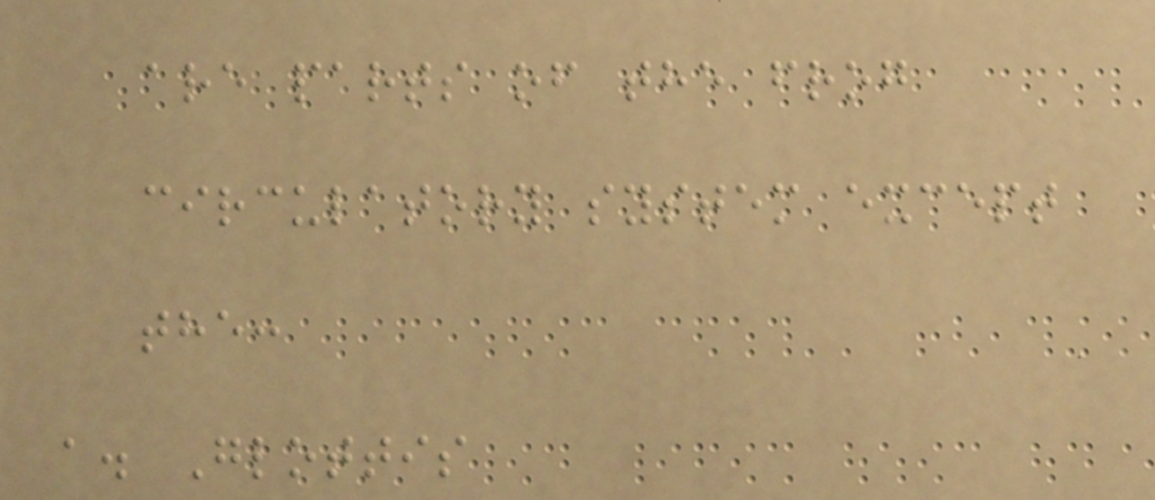are parts of the frog
circulatory system except
the:
a. Glottis
